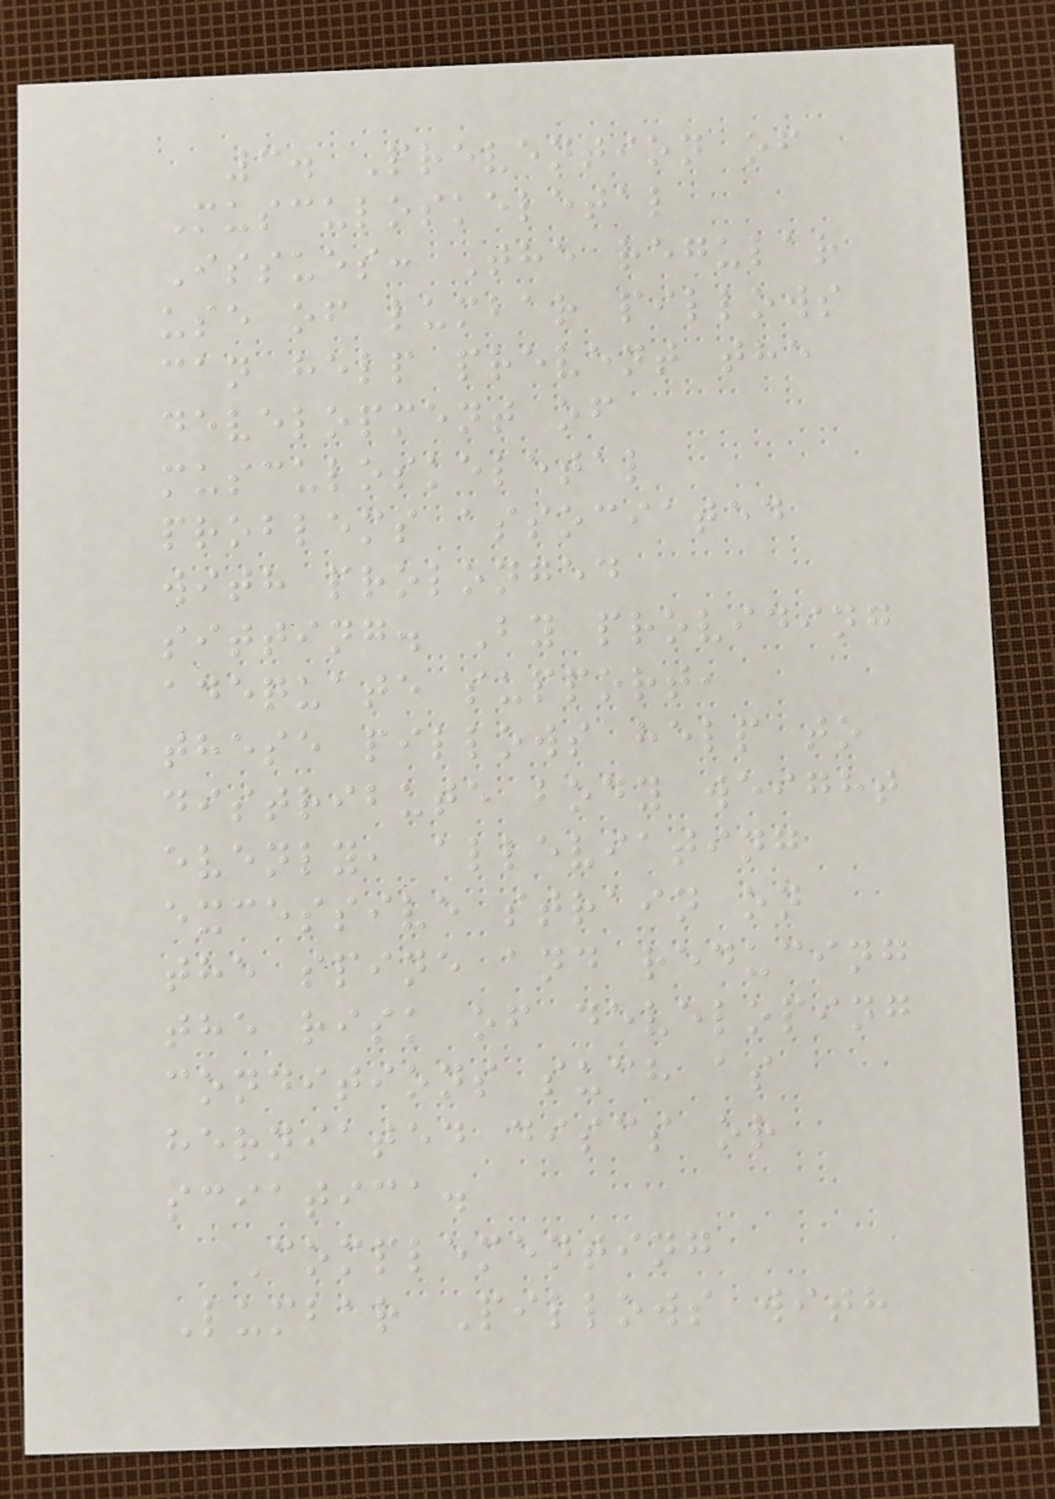3. Prevention of
Musculoskeletal
Issues: The regular
use of lumbar pillows
can help prevent the
development of
musculoskeletal
problems associated
with prolonged
sitting. By providing
adequate support,
these pillows help to
distribute body weight
evenly, alleviating
excessive strain on
the spine and reducing
the risk of developing
conditions such as
herniated discs or
sciatica.
Complementing
Lumbar Pillows with
